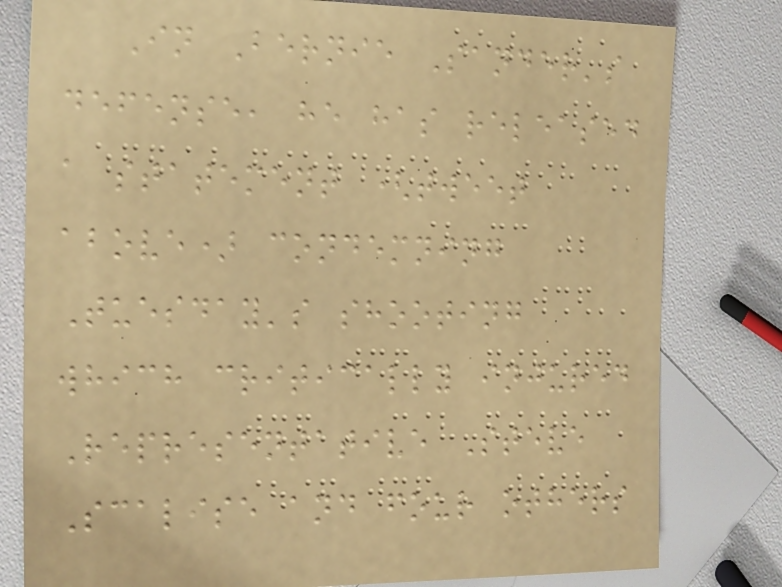In Bernie Sander's
defense, he has released
a statement (tweet
above) condemning
Tuesday's shooting
which critically injured
Representative Steve
Scalise and four others
